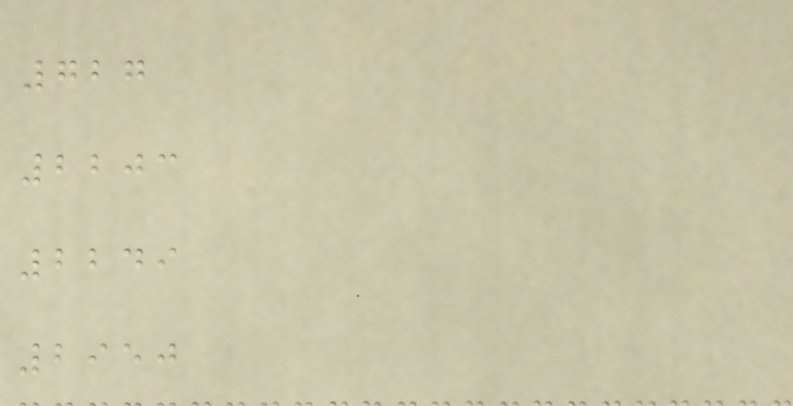727
2203
2249
2950
